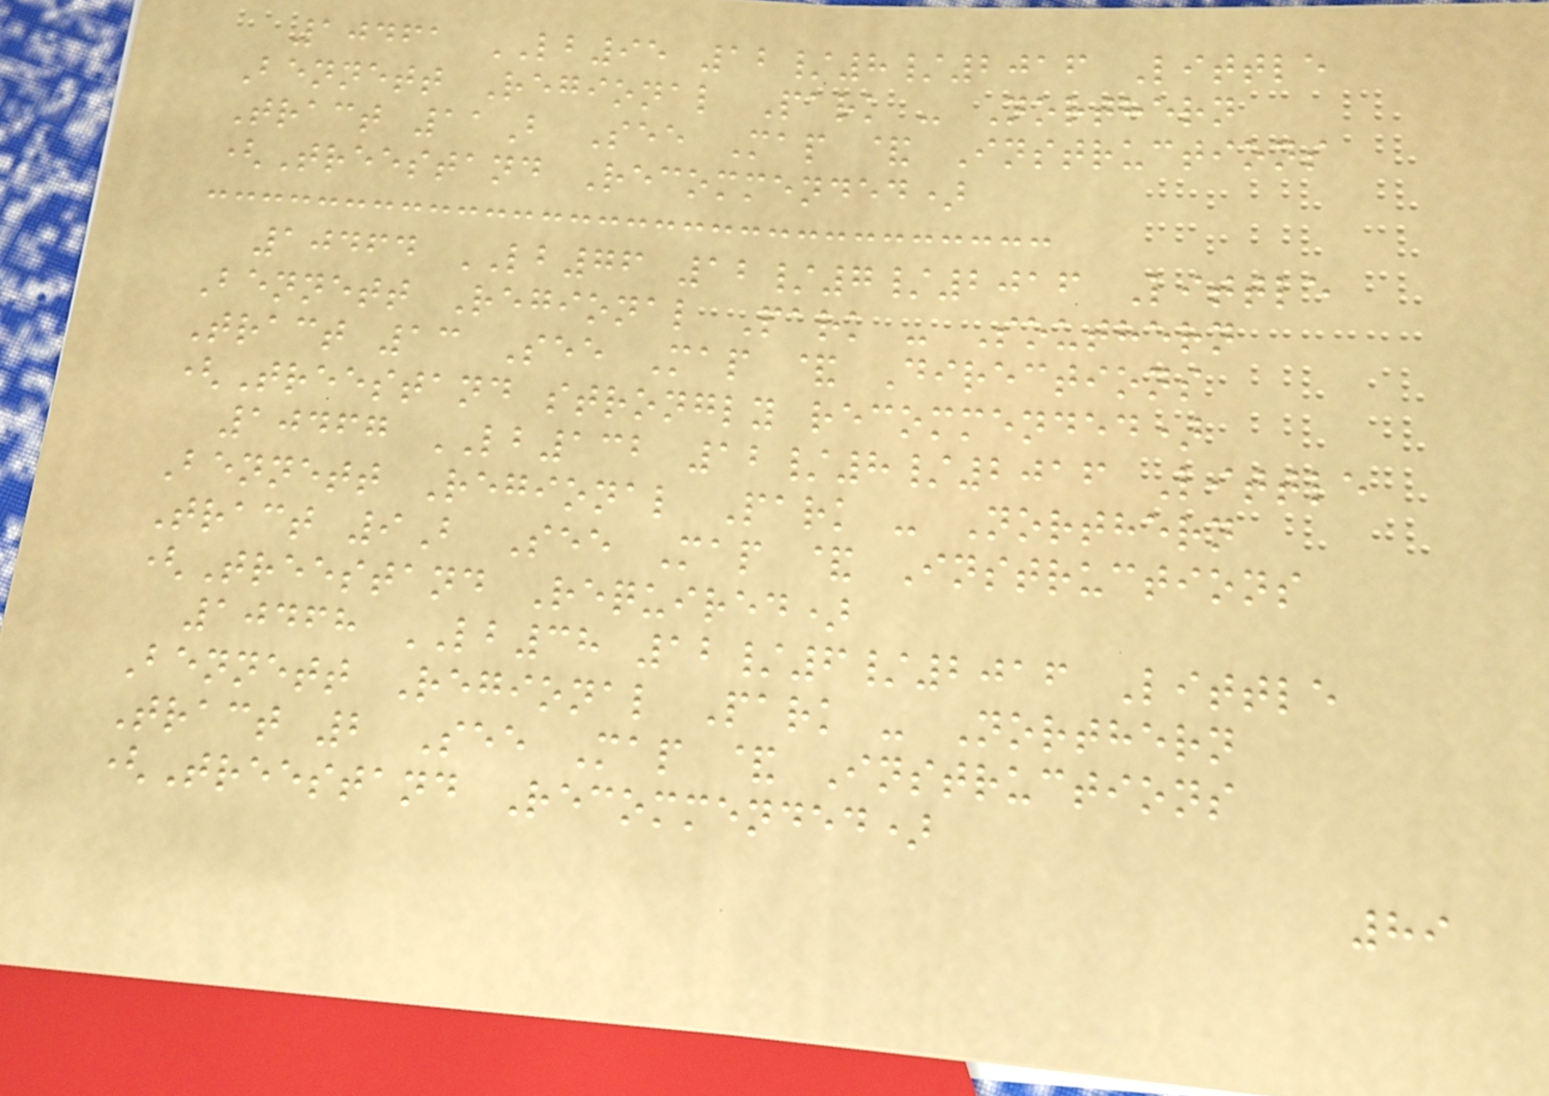10461 LB95 12/8/2016 Little
Bennett Regional Park - Northern
Tract 11B See Map & Instructions
(Treestand Recommended)
10464 LB76 12/7/2016 Little
Bennett Regional Park - Southern
Tract 13 See Map & Directions
(Treestand strongly recommended)
10467 LB132 12/8/2016 Little
Bennett Regional Park - Northern
Tract 9B See Map & Instructions
(Treestand Required)
10468 LB38 12/6/2016 Little
Bennett Regional Park - Northern
Tract 2 See Map & Instructions
(Treestand Recommended)
89
